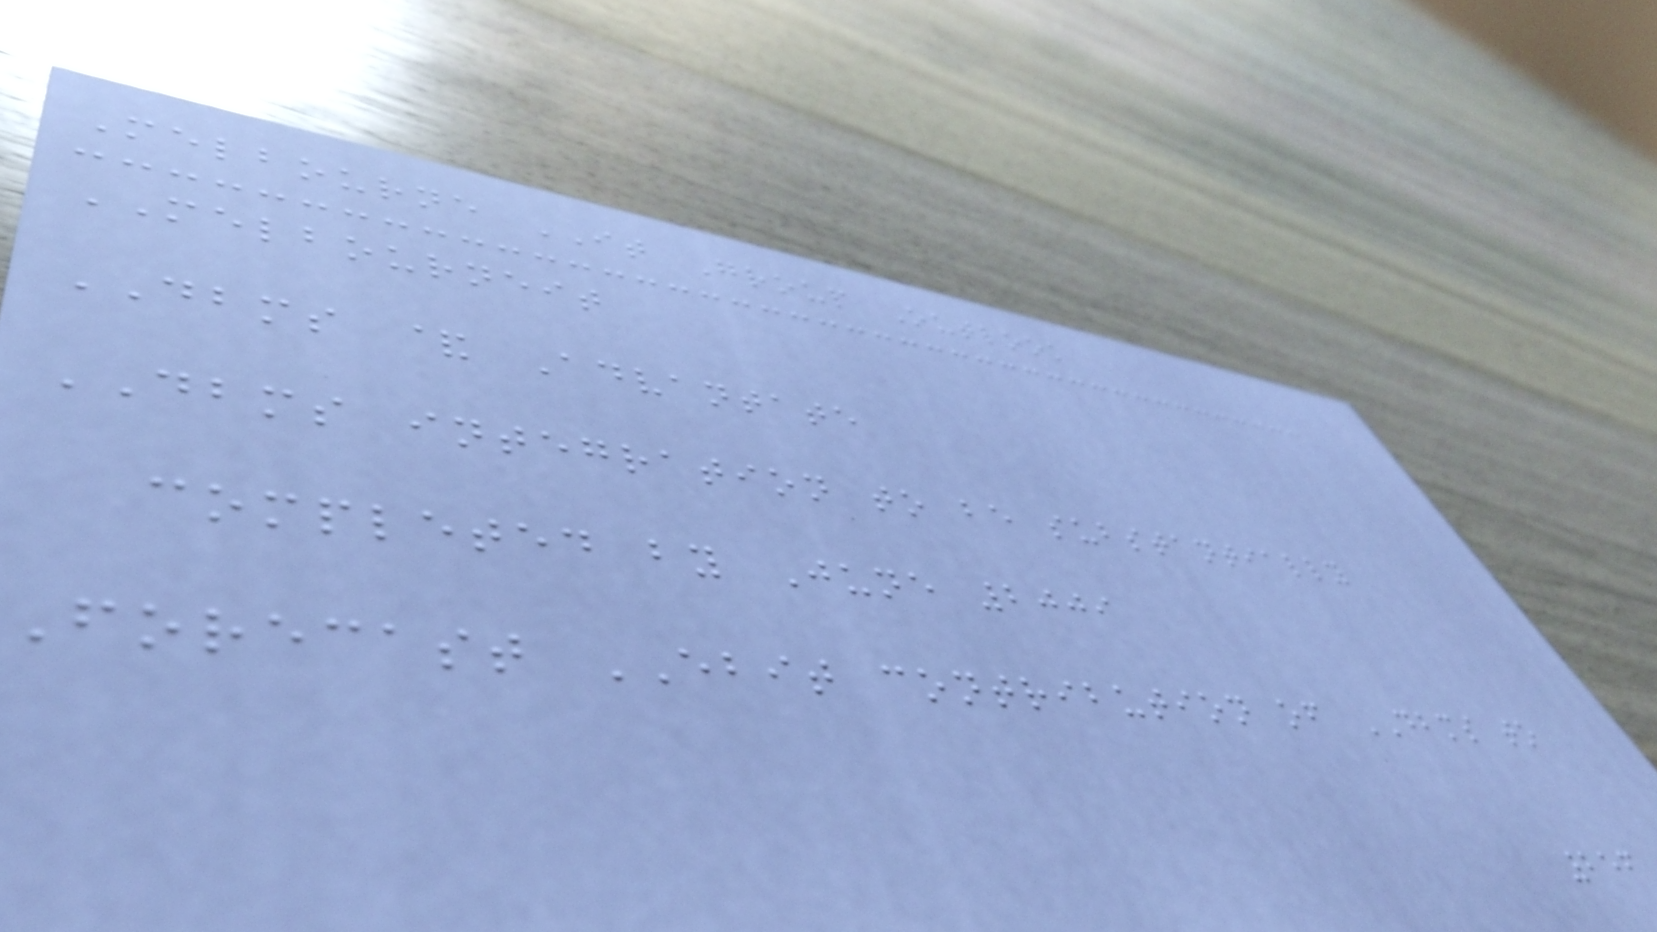Melbourne IT Group Outlook
MELBOURNEIT
DBMS & Advantate
DBMS integration to be substantially
completed by June 2009
Forecast EBIT contribution of DBMS to
256
